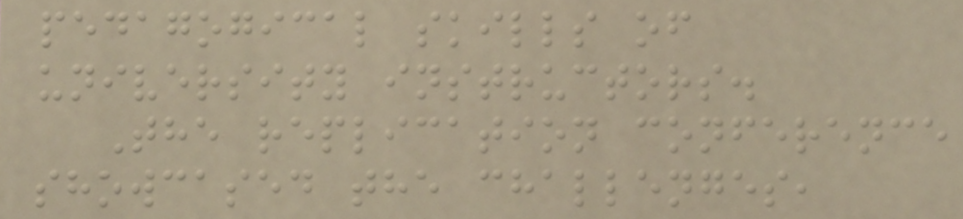pedagogical skills of
university instructors.
The replication conference
showcased the challenges,
